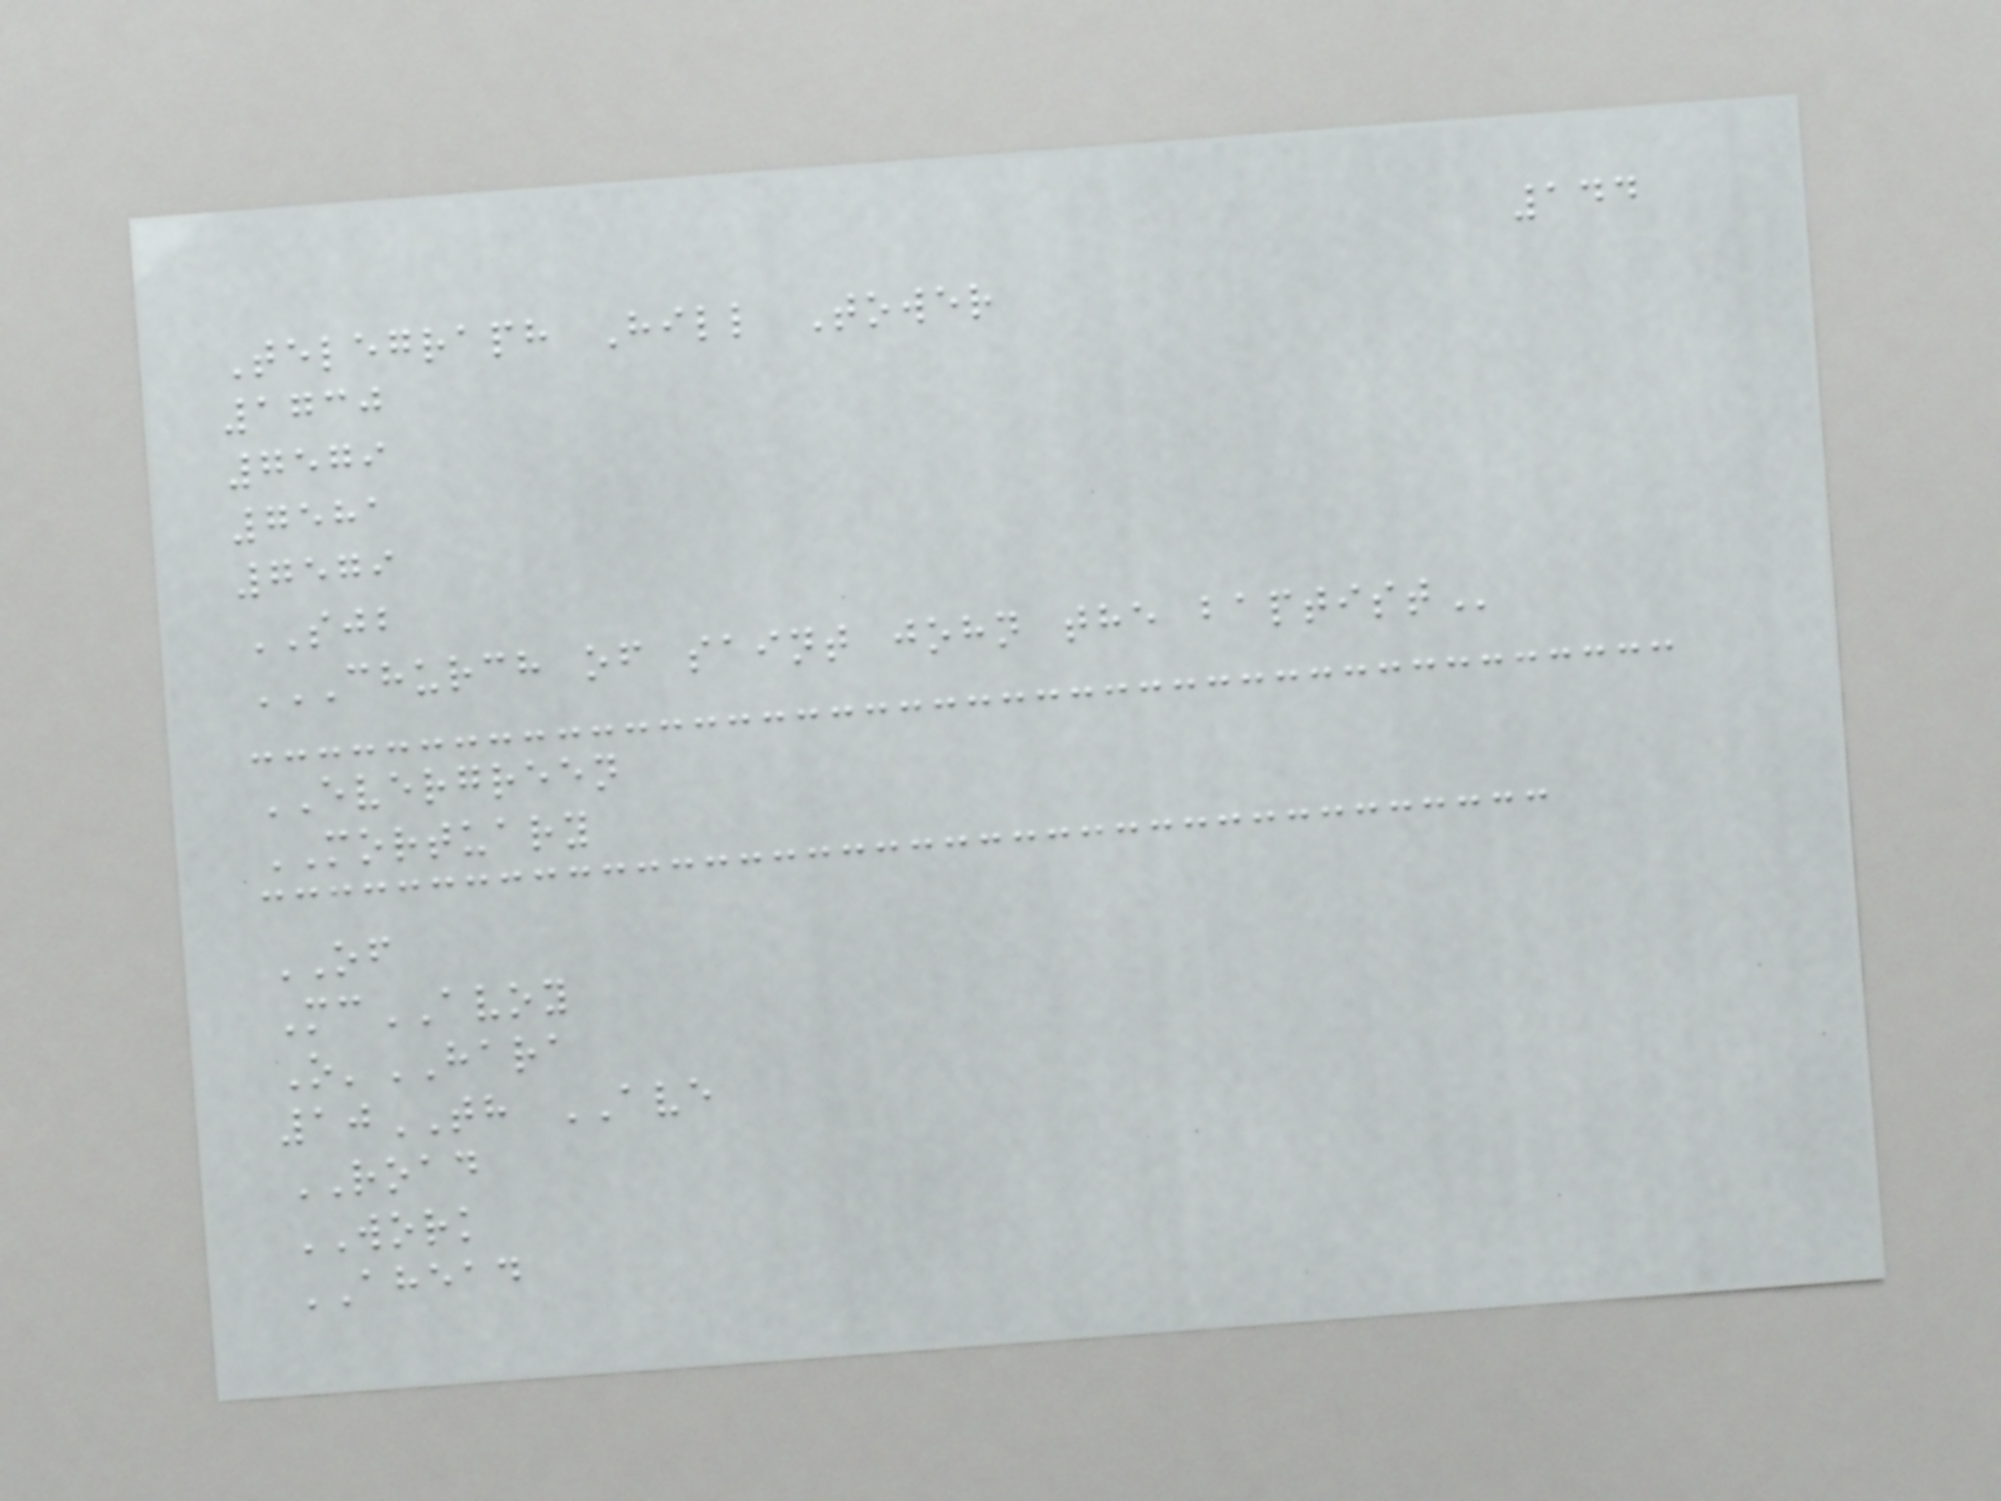144
Telegraph Hill Tower
1730
7579
7581
7579
SJB
CHURCH OF SAINT JOHN THE BAPTIST
EVERGREEN
MORTUARY
OF
McAVOY
O'HARA
10TH AVE
ROAD
WORK
AHEAD
